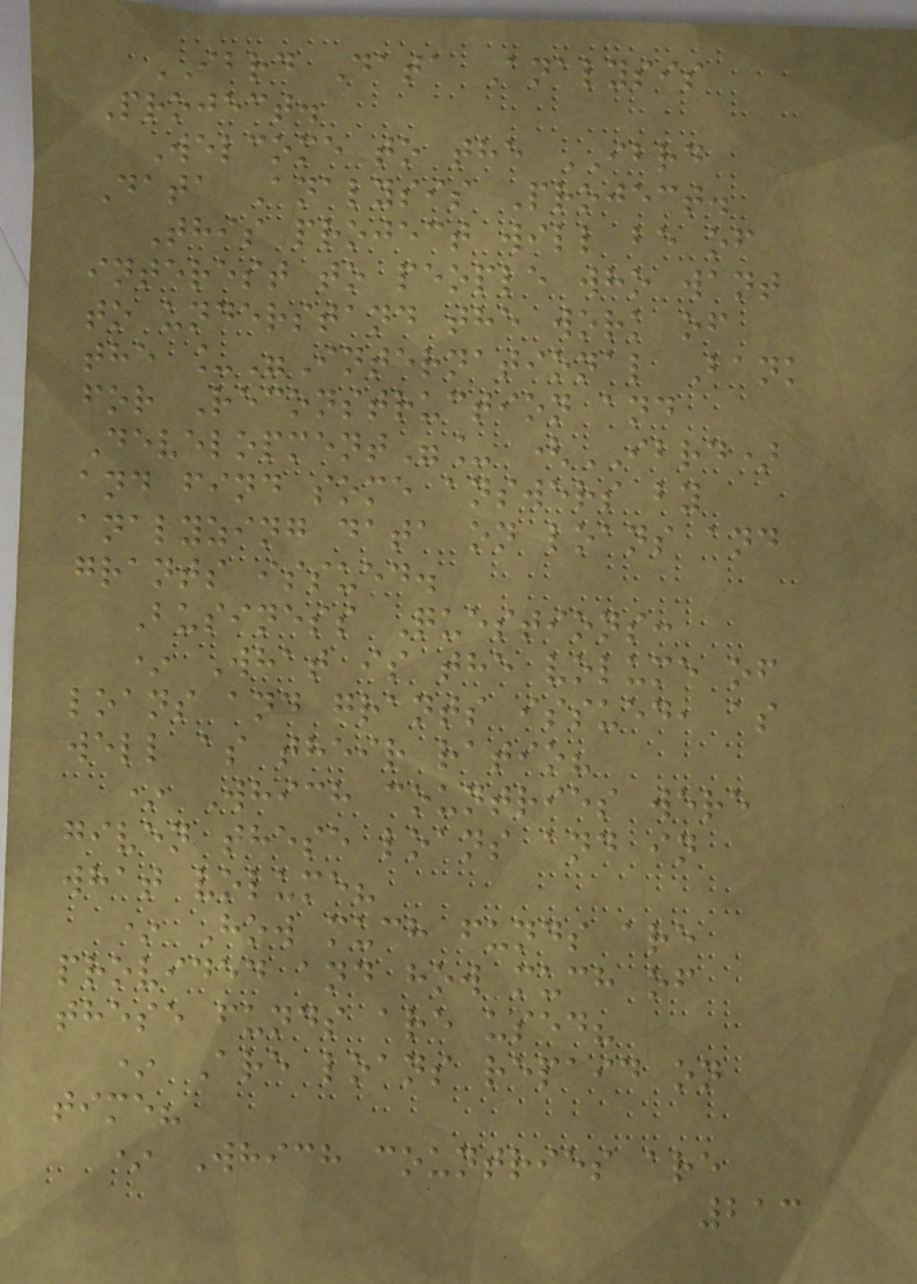IBRD Data Analysis
Project.
Welcome to the IBRD
Data Analysis Project.
This project will be of
interest to people who want
to understand the work of
the _"International Bank
for Reconstruction and
Development"_ (IBRD)
and find some answers by
analyzing data on loans and
grants issued.
Business Questions:
* What is the volume of
loans and grants issued, as
well as their ratio?
* Which countries were
given these loans and in
what volume?
* How much funds are
provided and how much of
these funds are used?
* Are loans repaid on
time?
* Which countries are
213
